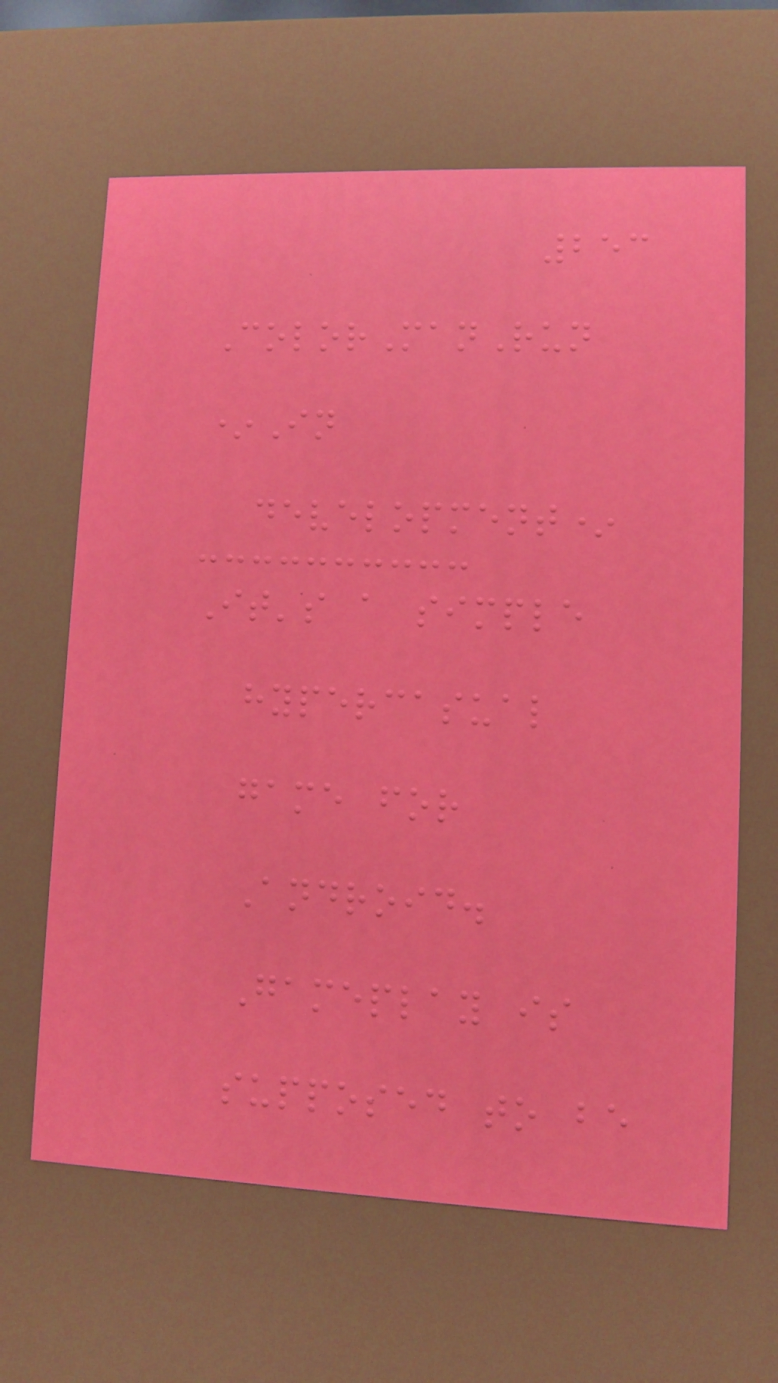253
ColorManRun
*In
development*
It's a simple
hypercasual
game for
Android.
Gameplay is
supposed to be
